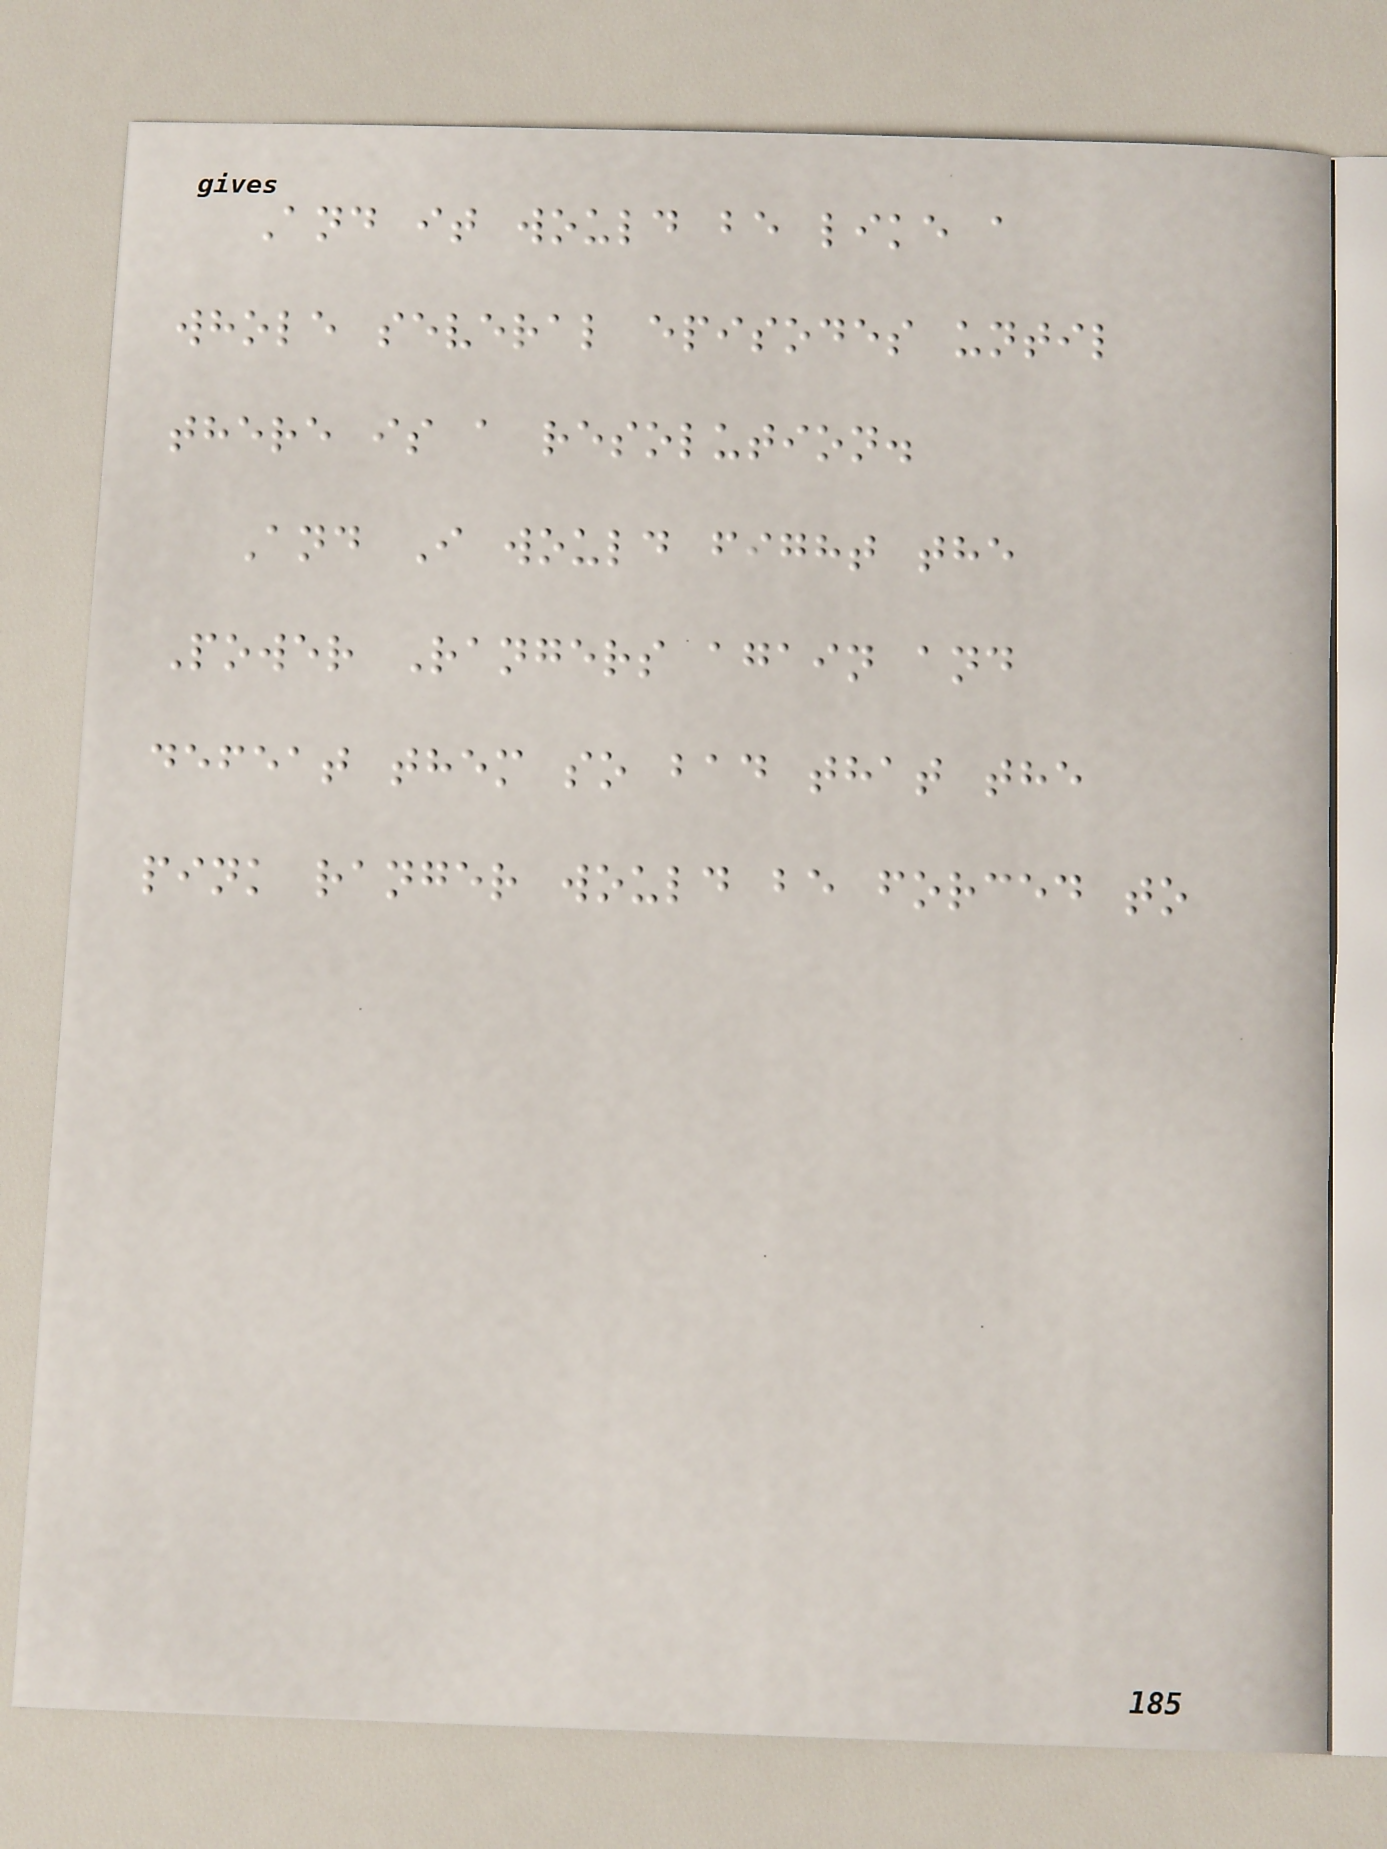And it would be like a
whole several episodes until
there is a resolution.
And I would fight the
Power Rangers again and
defeat them so bad that the
pink ranger would be forced to
